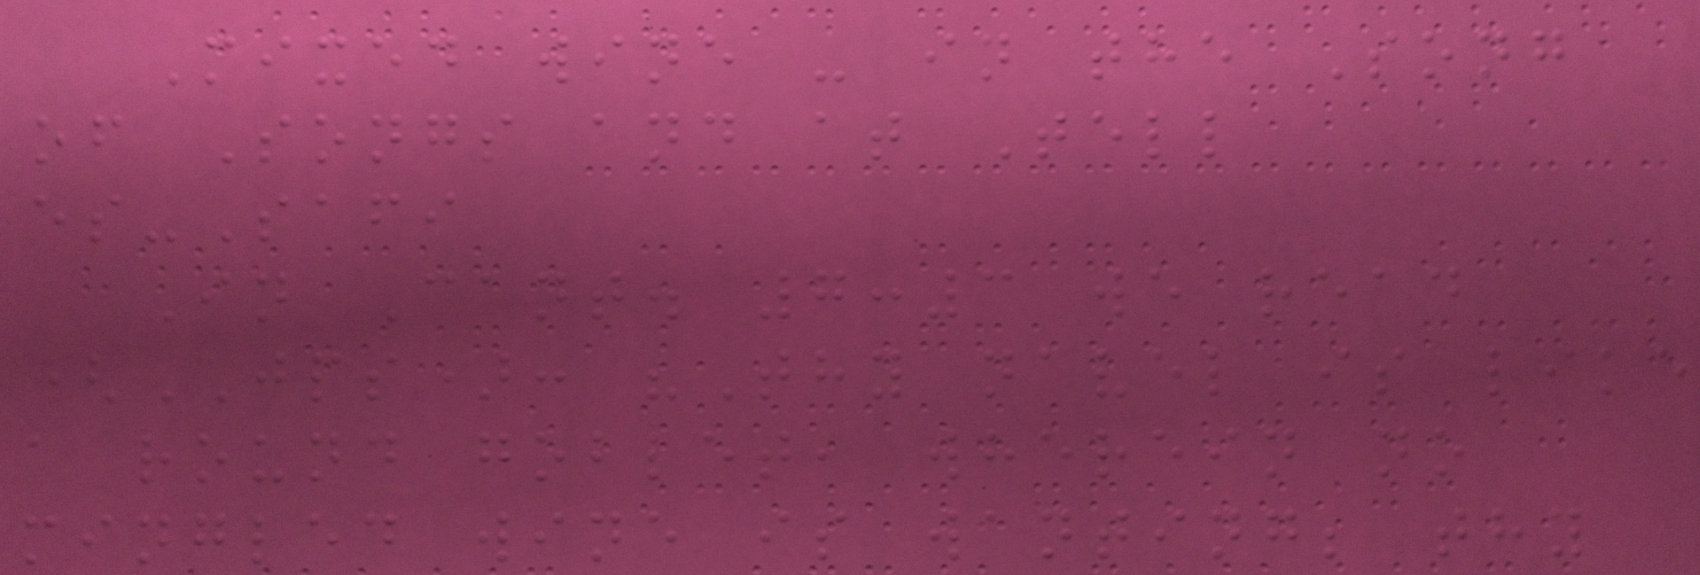Mixed wine - in the Song
of Songs and at Tell
es-Safi
In Cant. 7:3 we read
(JPS): "Thy navel is like
a round goblet, wherein no
mingled wine is wanting; thy
